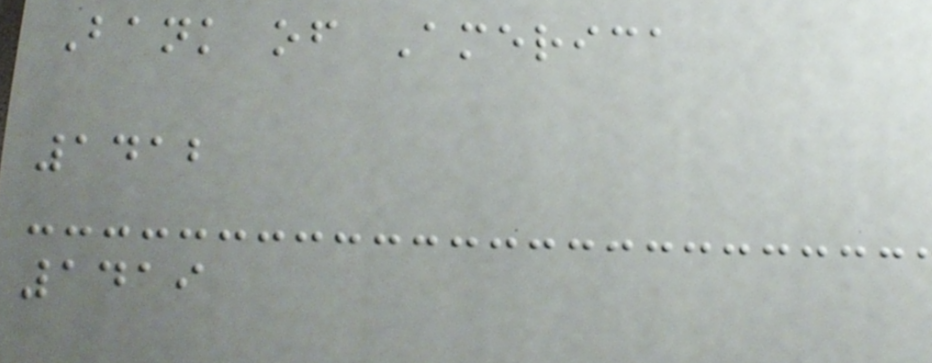Bank of America
1412
1419
